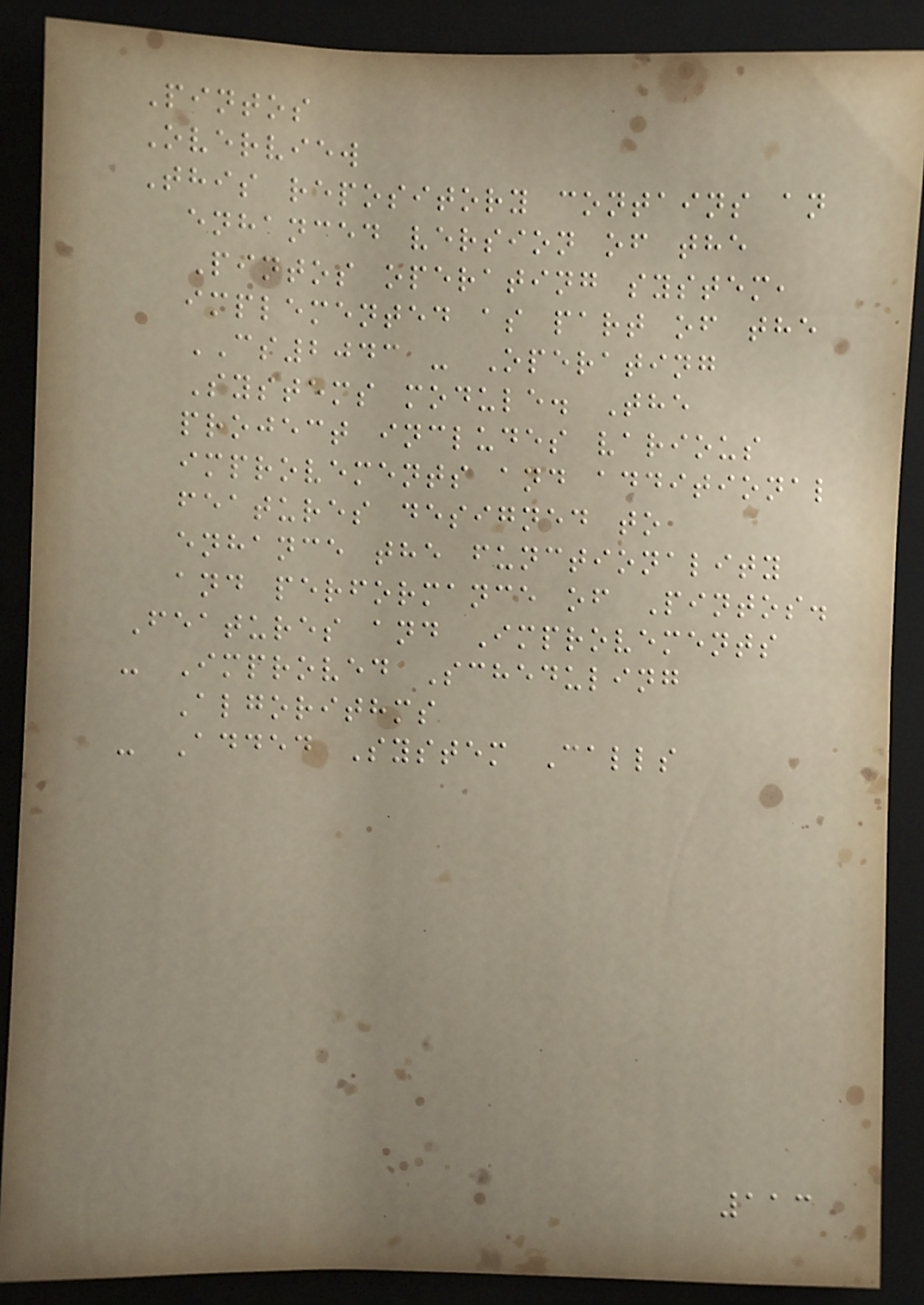Pintos
Overview
This repository contains an
enhanced version of the
Pintos operating system,
implemented as part of the
CS2043 - Operating
Systems module. The
project includes various
improvements and additional
features designed to
enhance the functionality
and performance of Pintos.
Features and Improvements
- Improved Scheduling
Algorithms
- Added System Calls
113
